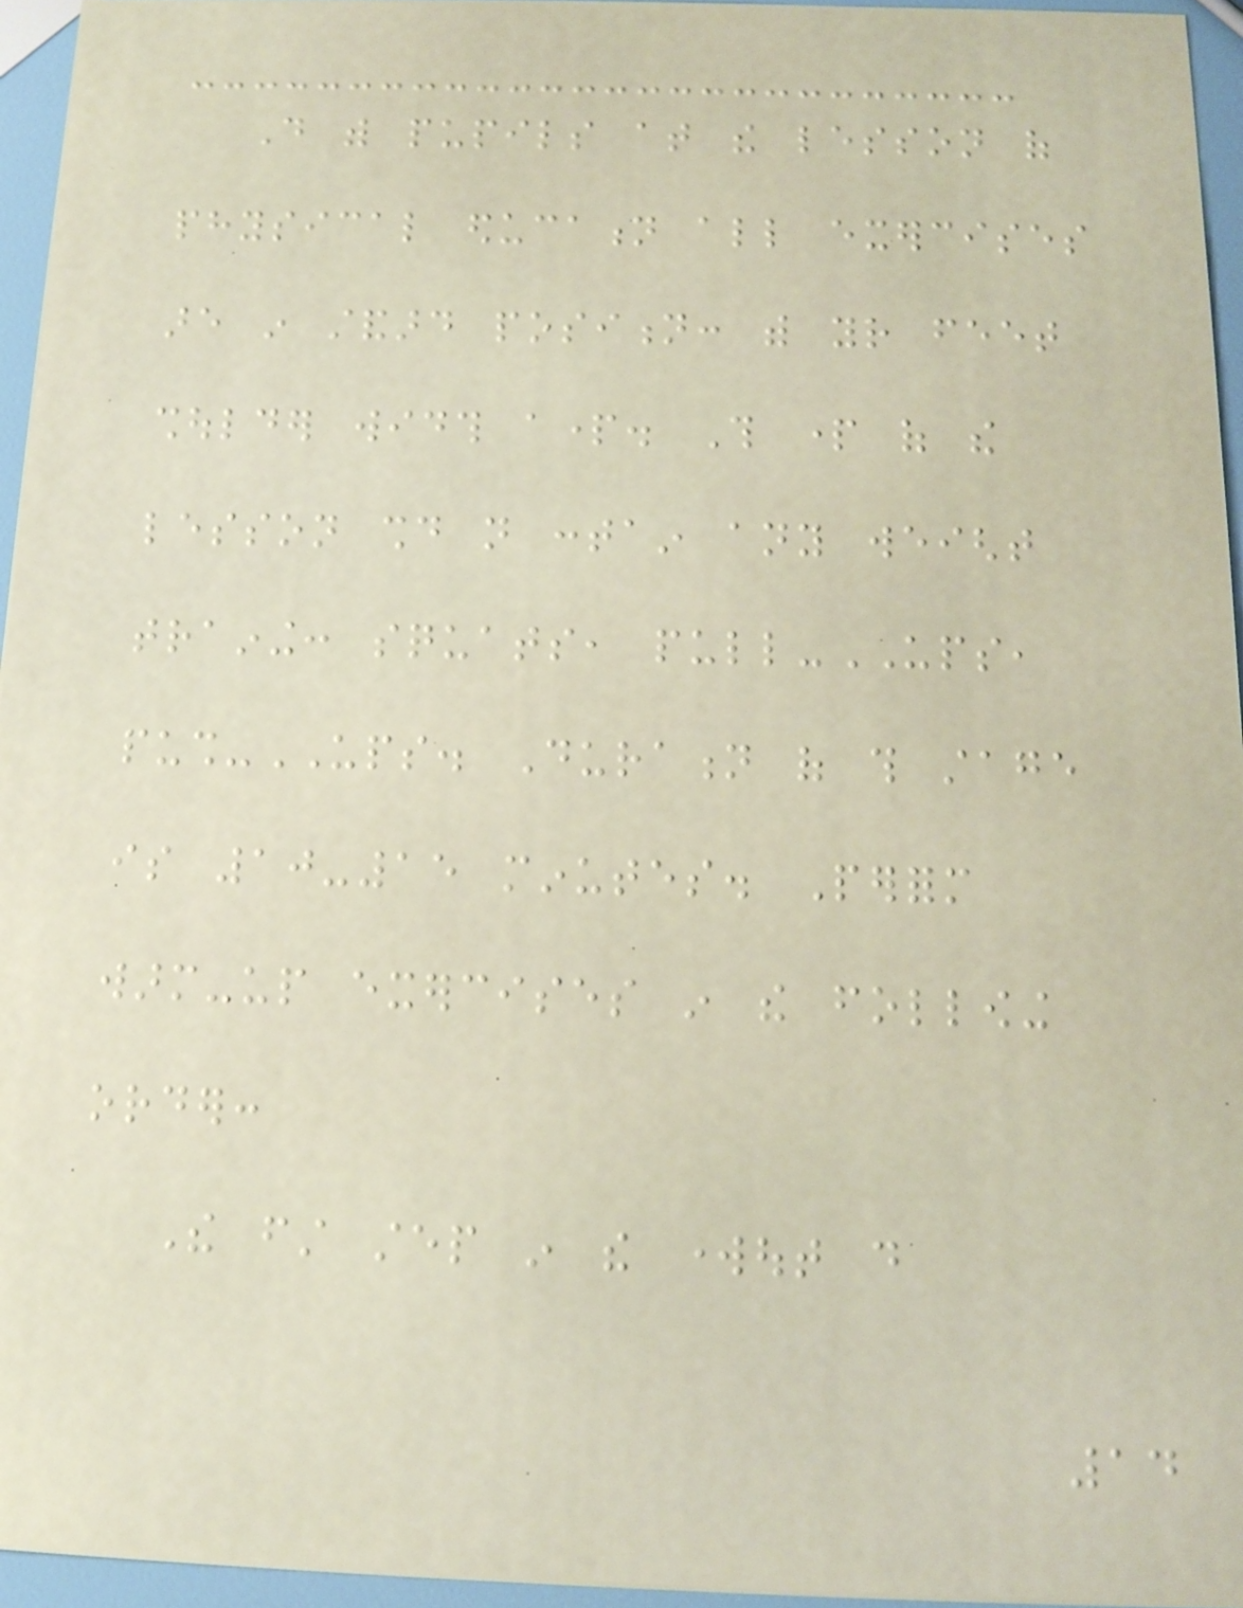Do with pupils at the lesson of
physical education all exercises
are in standard position: with your feet
shoulder width apart. This part of the
lesson should not contain any weight
training: squats, pull-UPS,
push-UPS. Duration of this stage
is 10-15 minutes. Perform
warm-up exercises in the following
order:
The first step in the workout do
14
